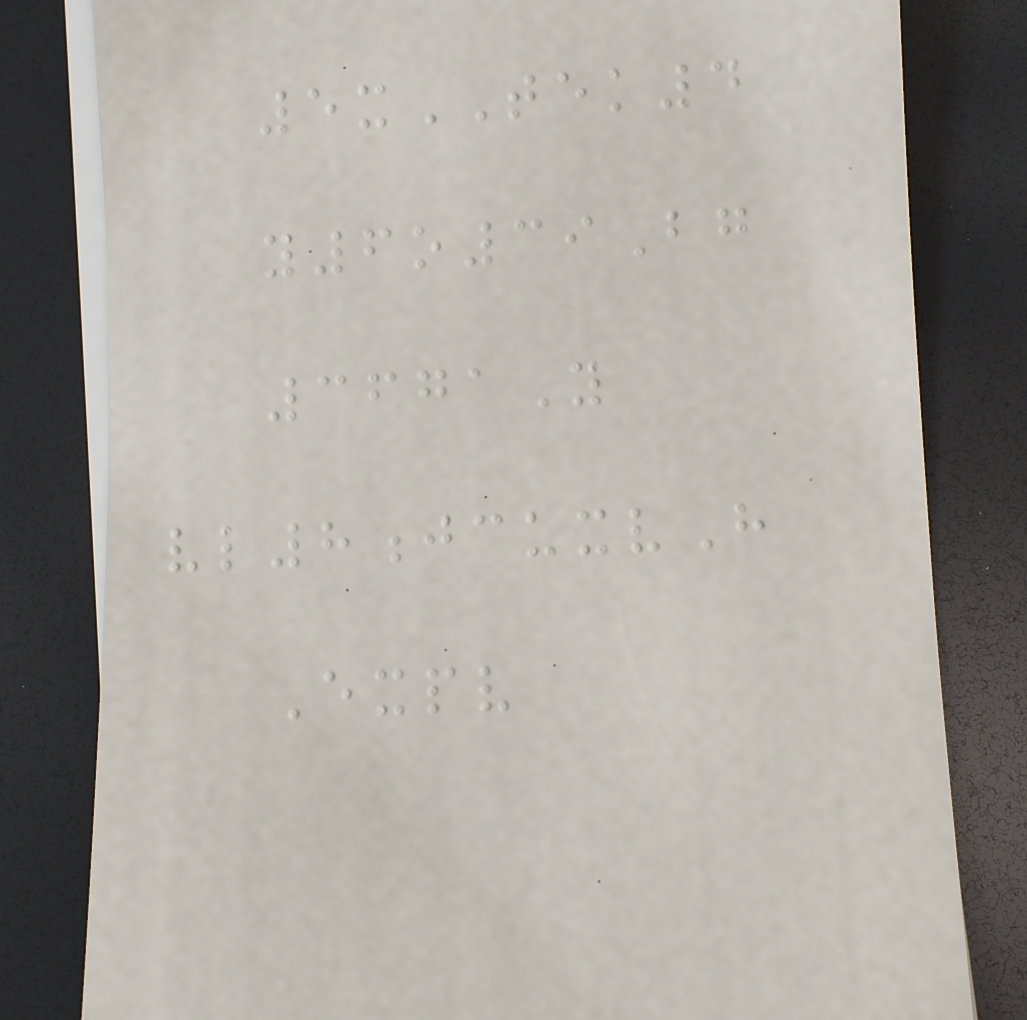5xTEK4
y6o39Bg
3671Y
vl8jcuxvH
Expv
